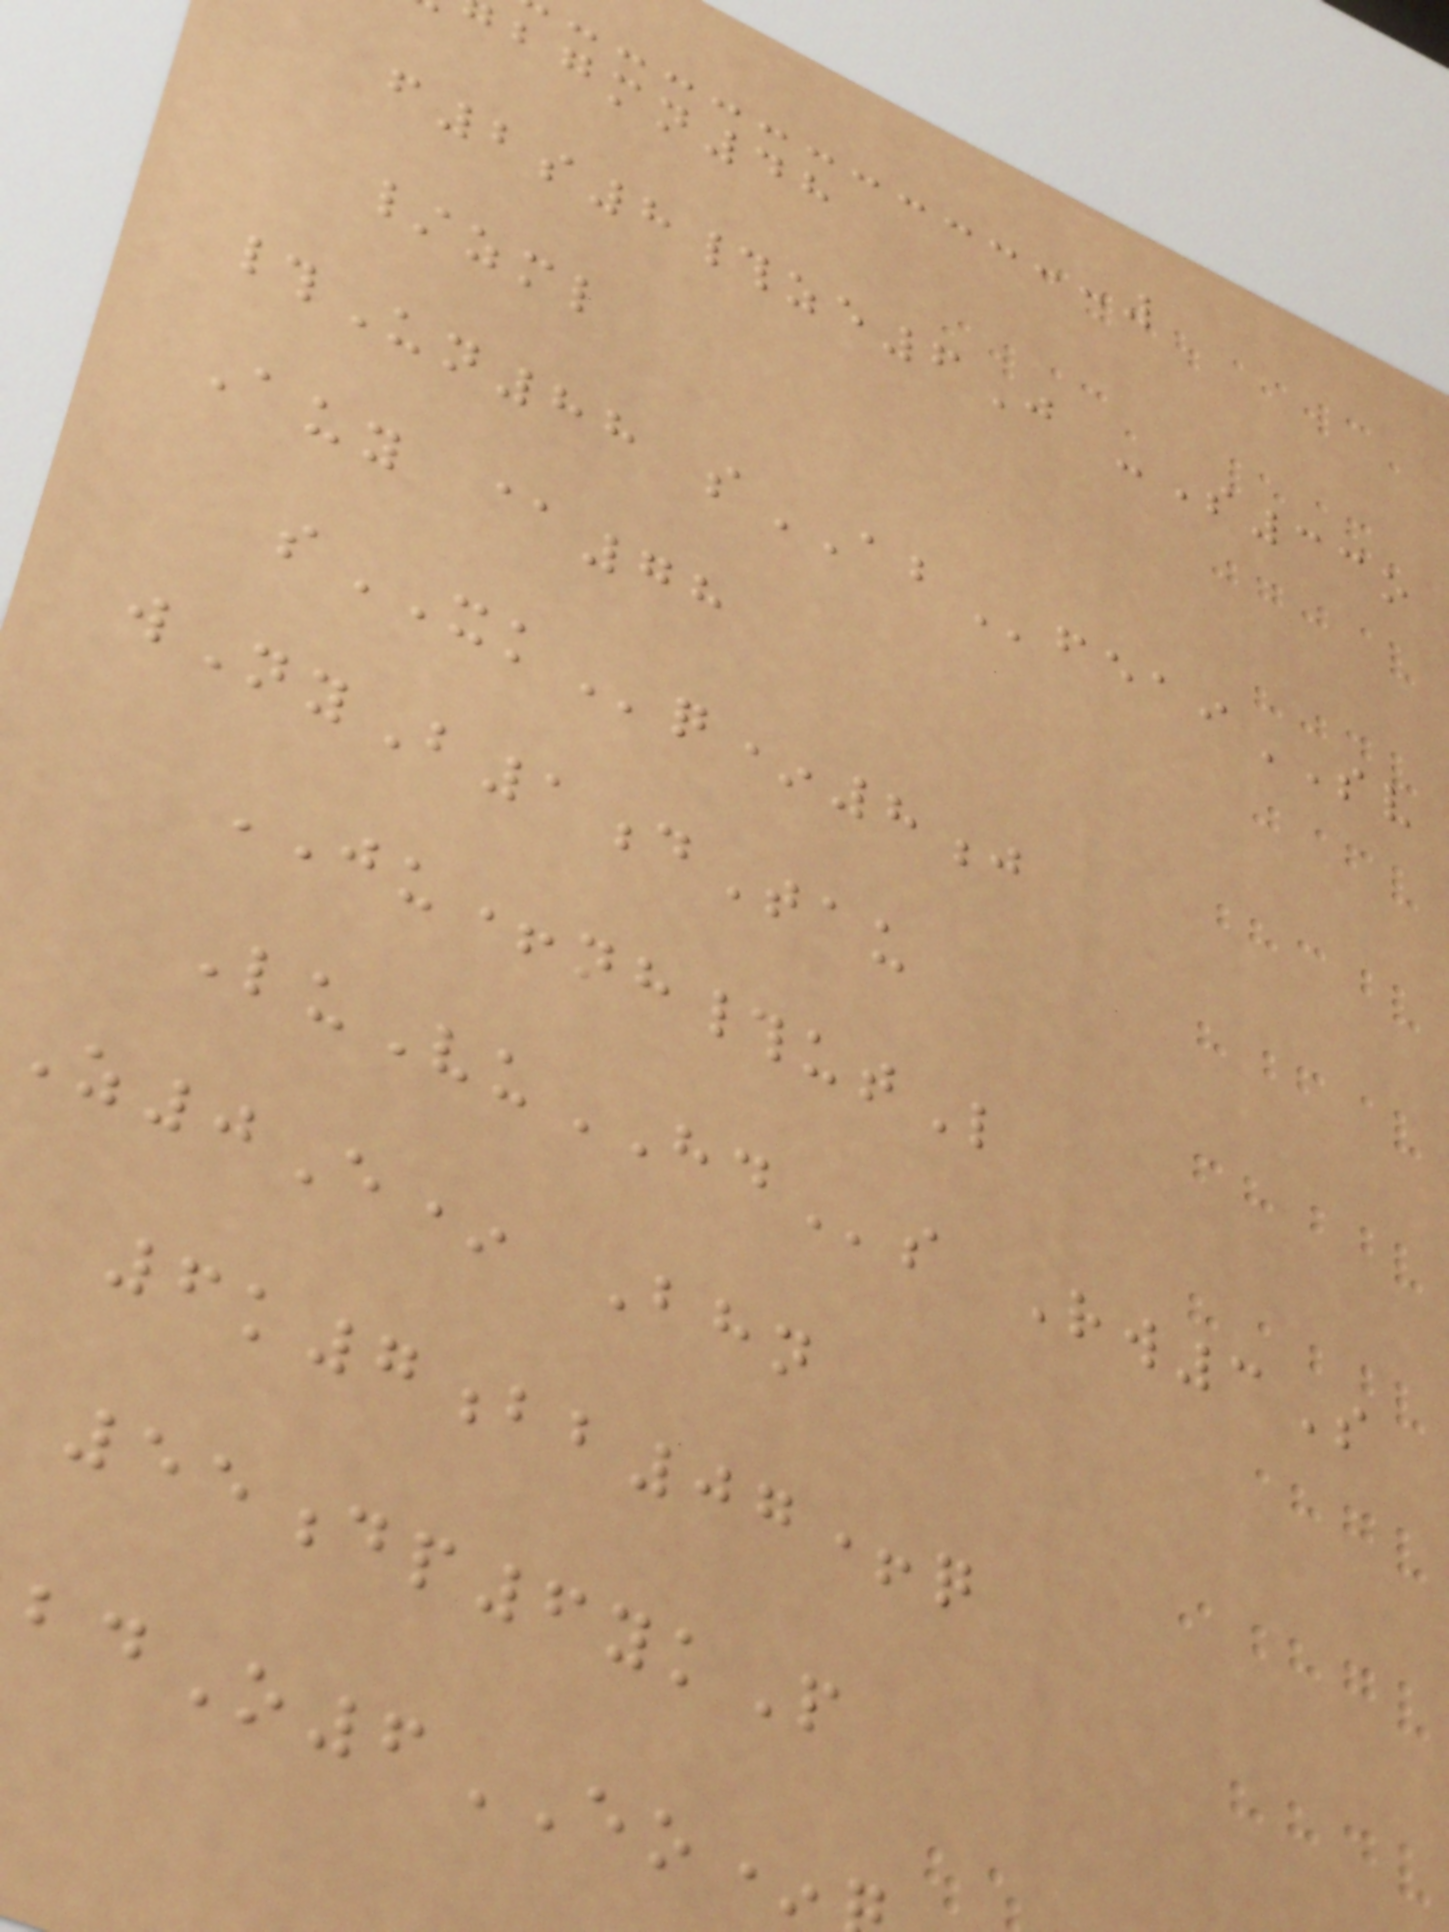mn48
f2s8#ze6J -S33o
/zml
#Un88 sABfeaiSV
Auy @78
sXKq*8j
wNyB1dTau
JU+nh#utL
LuVuHDs Rw3S
Z0E* Bhn
6k7bb07+q
55dp6ykP
